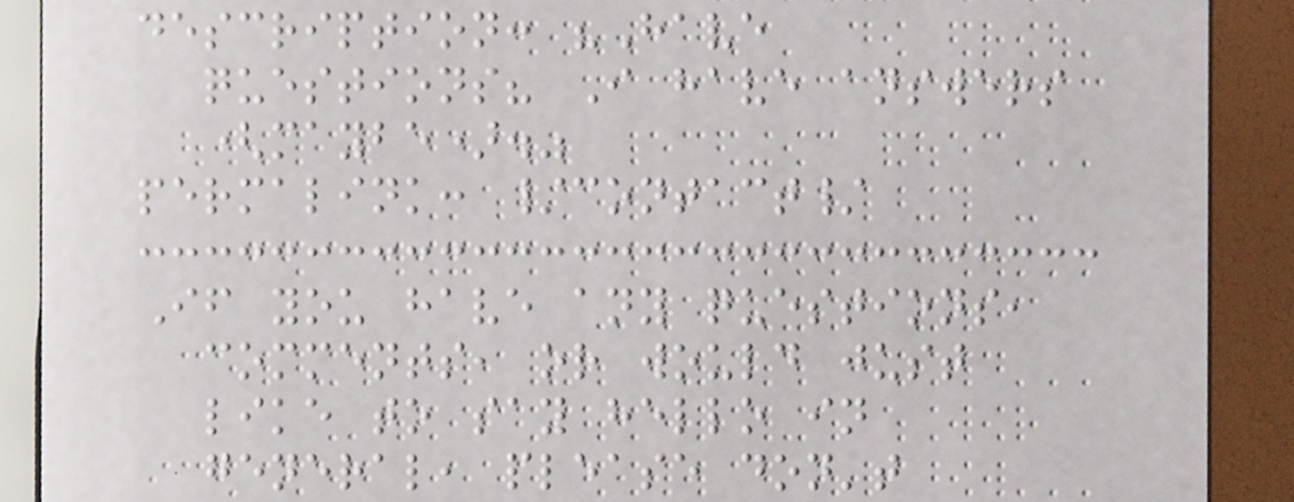description: "Have
questions? I have answers
(maybe)."
permalink: /contact/
If you have any questions,
comments, or would just
like to say hello in
general, please don't
